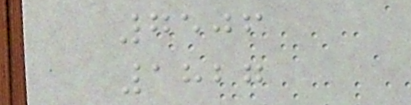7506
1827
